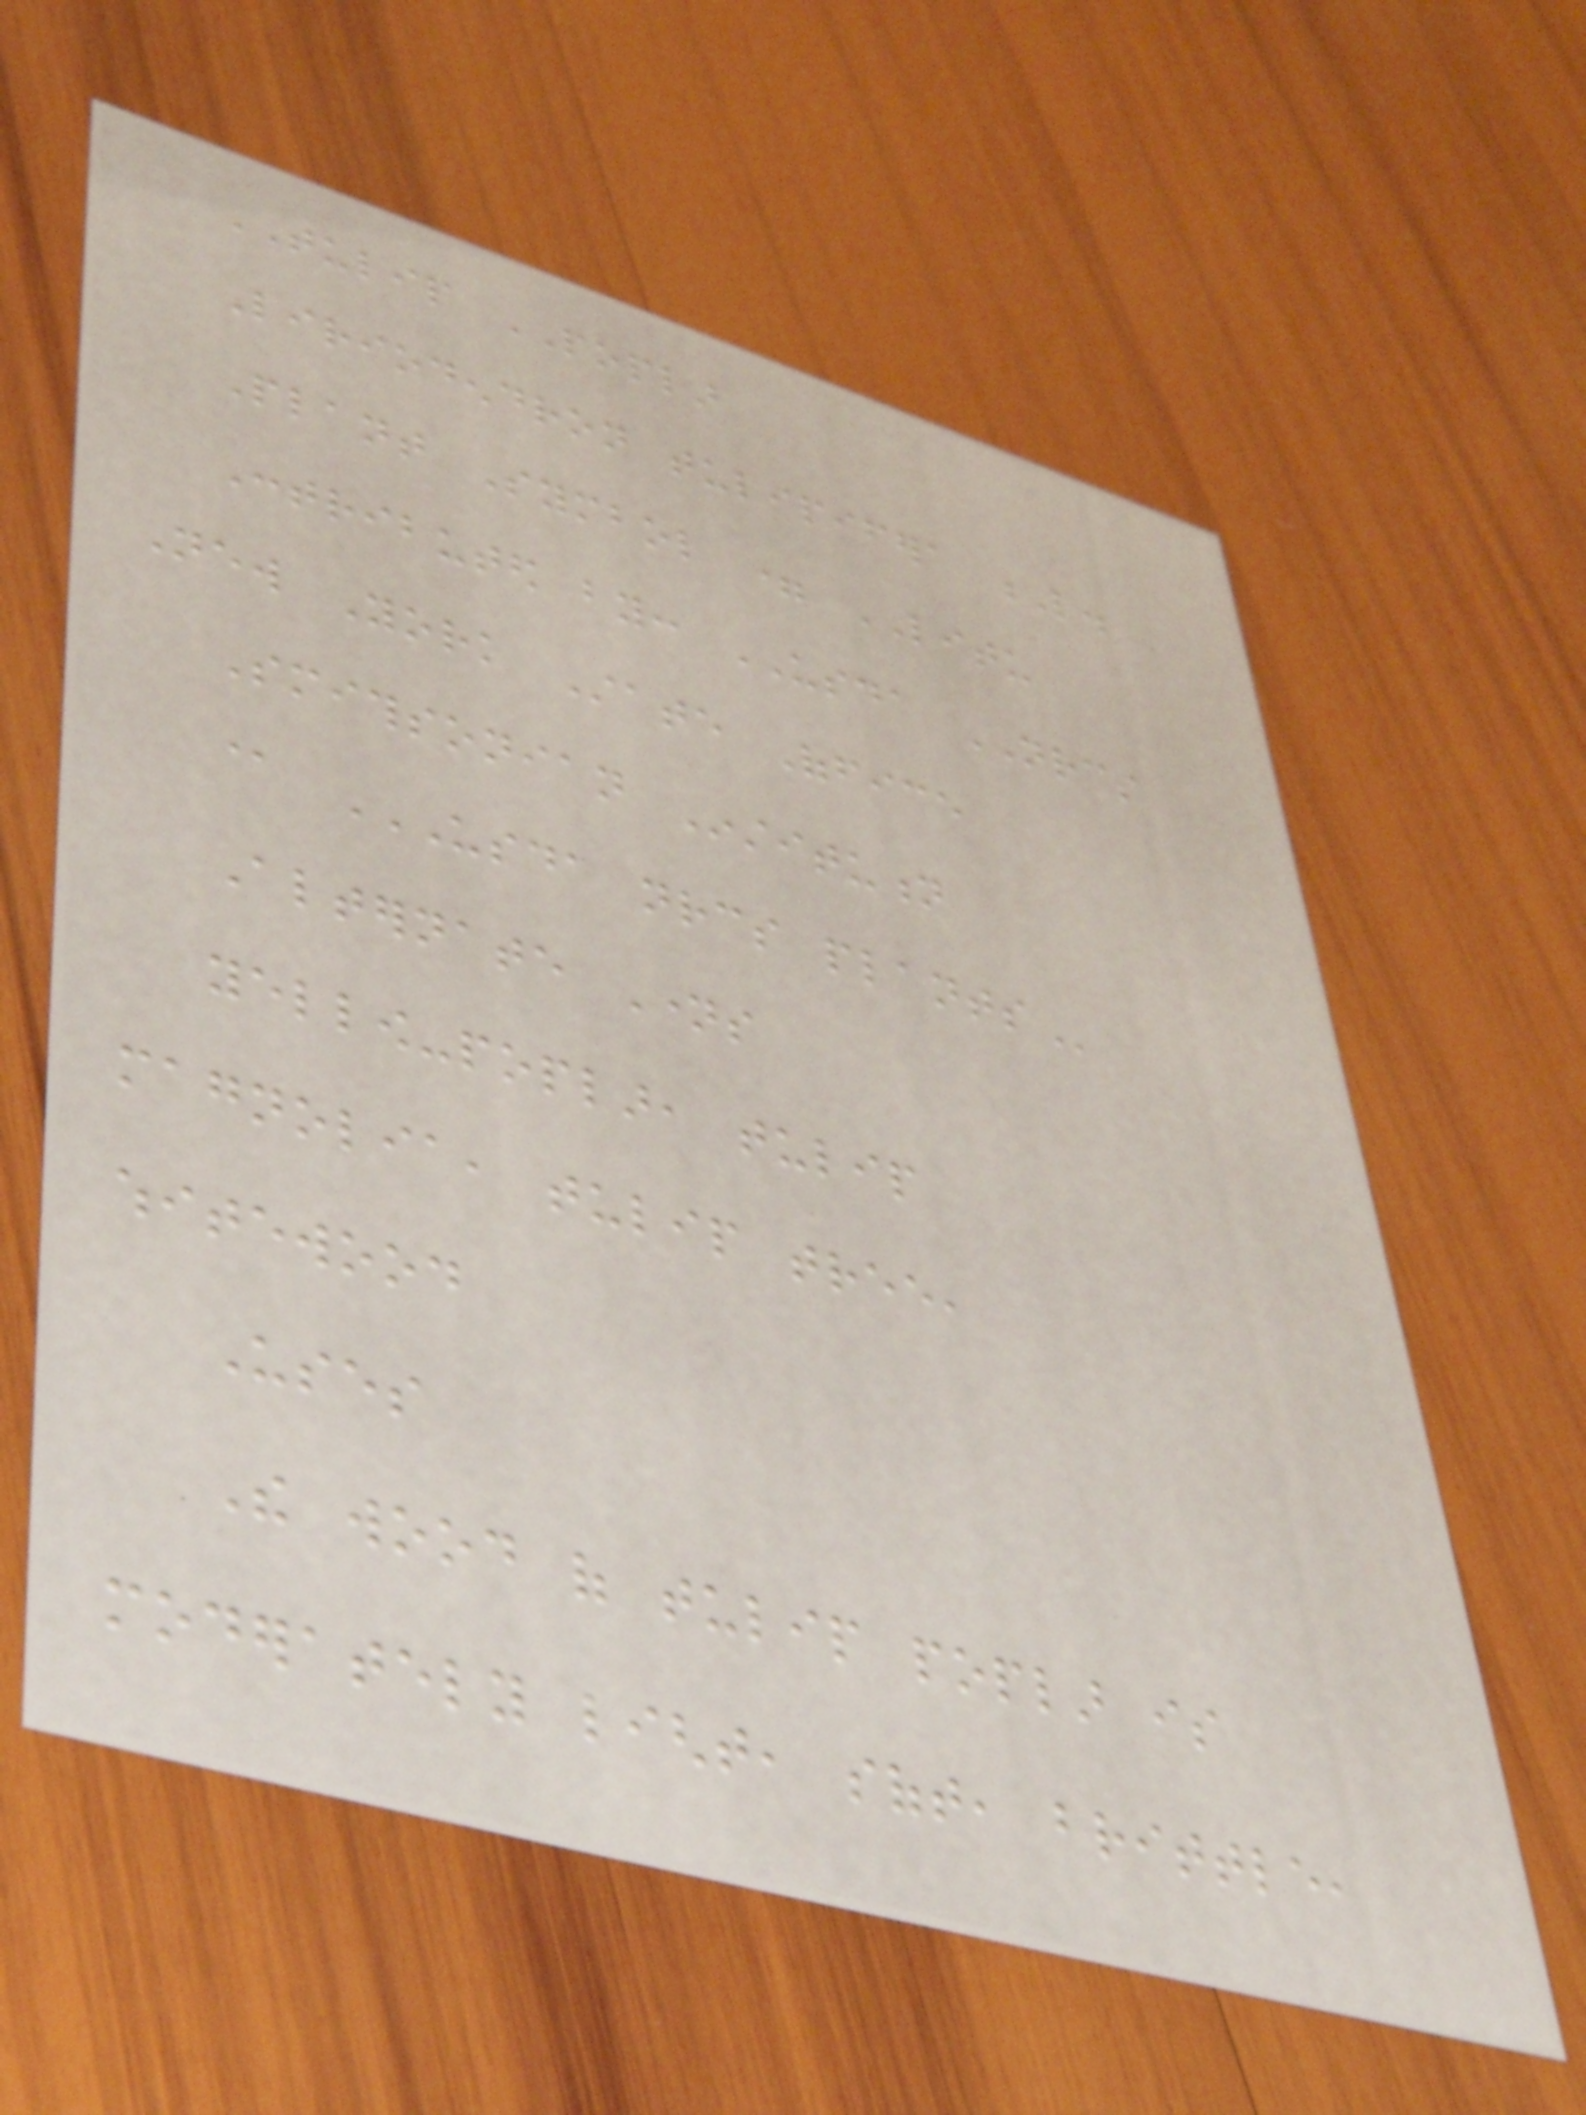TULIP POPLAR
Liriodendron tulipifera L.
Plant Symbol = LITU
Contributed by: USDA NRCS
New York State Office
Smithsonian Institution
@ USDA NRCS PLANTS
Alternate Names
yellow-poplar, tulip
magnolia, tulip tree,
whitewood
Uses
The wood of tulip poplar is
moderately light, soft, brittle,
